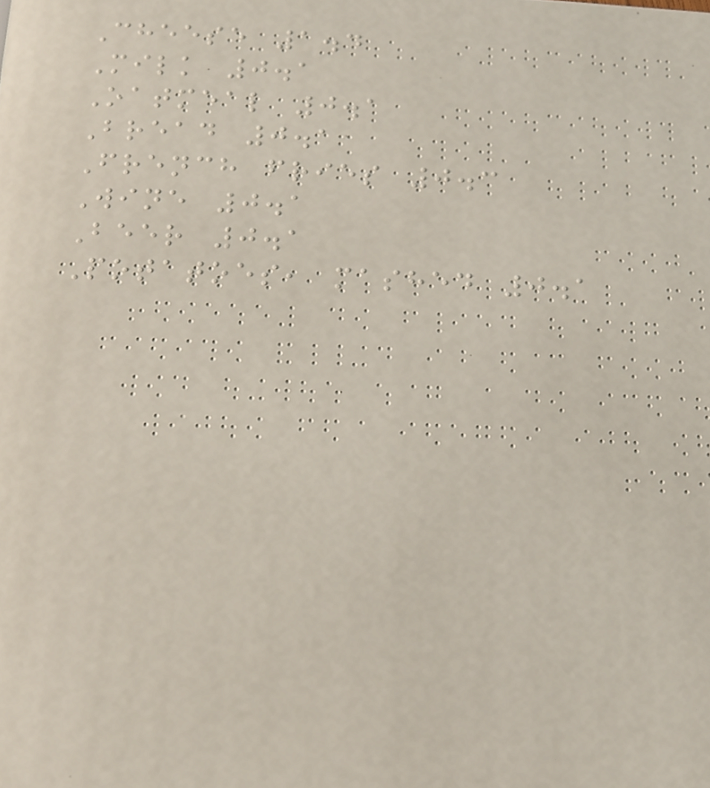Cheese 1.4
Milk 0.1
Oatmeal 0.1
Bread 0.1
French fries 0.3
Wine 0.1
Beer 0.1
Potatoes, mashed 0.1
